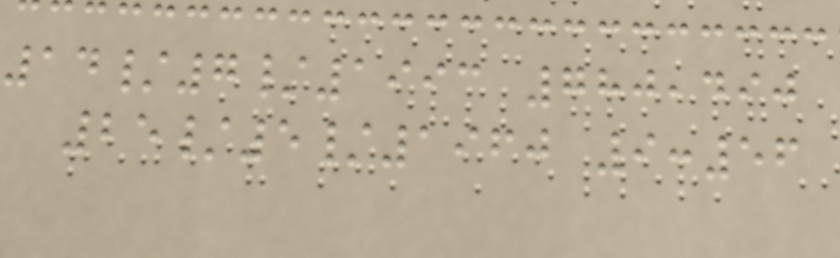14/7/1993 780,490
25/5/1960 9:56
